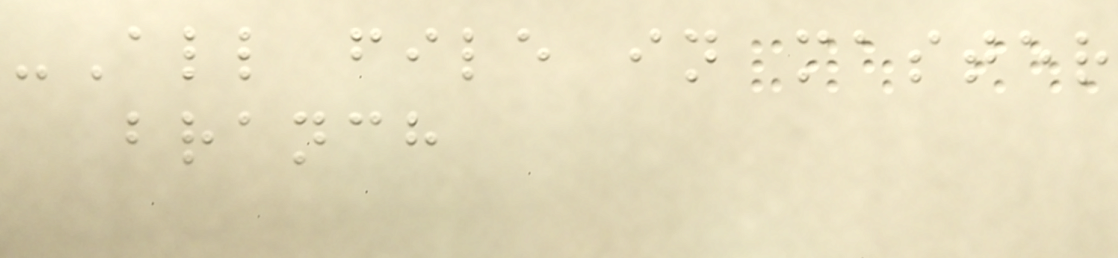-All file in master
branch
